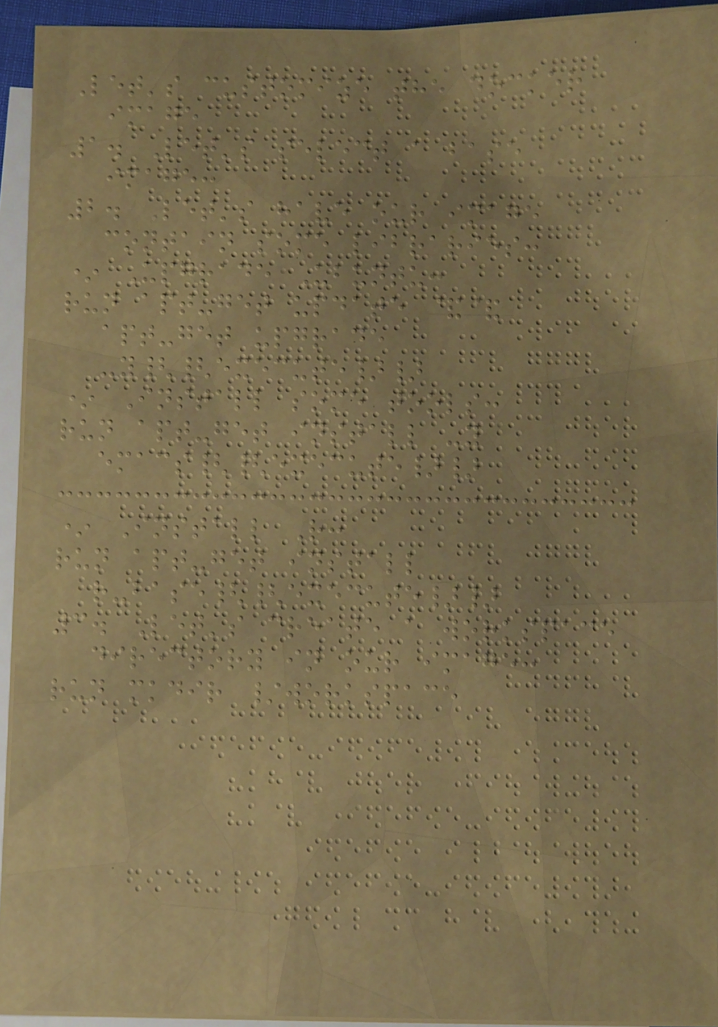Let's customize the docker
image
1. Let's select a base
image:
2. Let's have our image
contain some libraries:
* Upgrade Ubuntu:
run apt-get update &&
apt-get upgrade
-y{{execute}}
* Install some tools:
run apt-get install -y
emacs{{execute}}
* Install R:
run apt-get install
r-base{{execute}}
3. Let's create a workspace
directory in our image:
run mkdir /workspace
